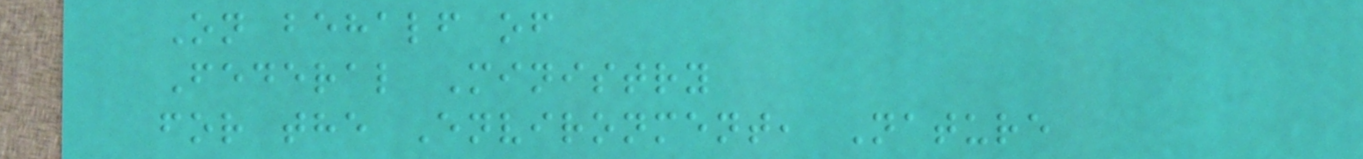On behalf of
Federal Ministry
for the Environment, Nature
